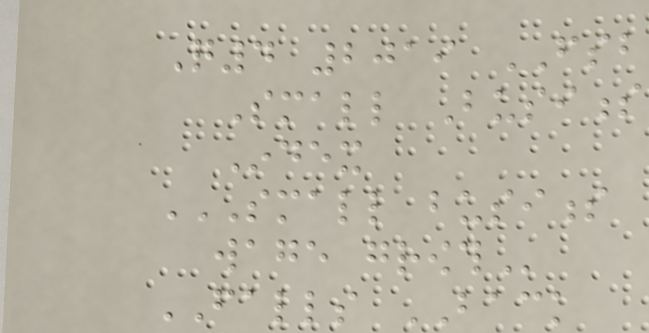Q4 2019 FSB
Small Business
Index
SMALL BUSINESS
WAGE GROWTH
FALLS BACK
